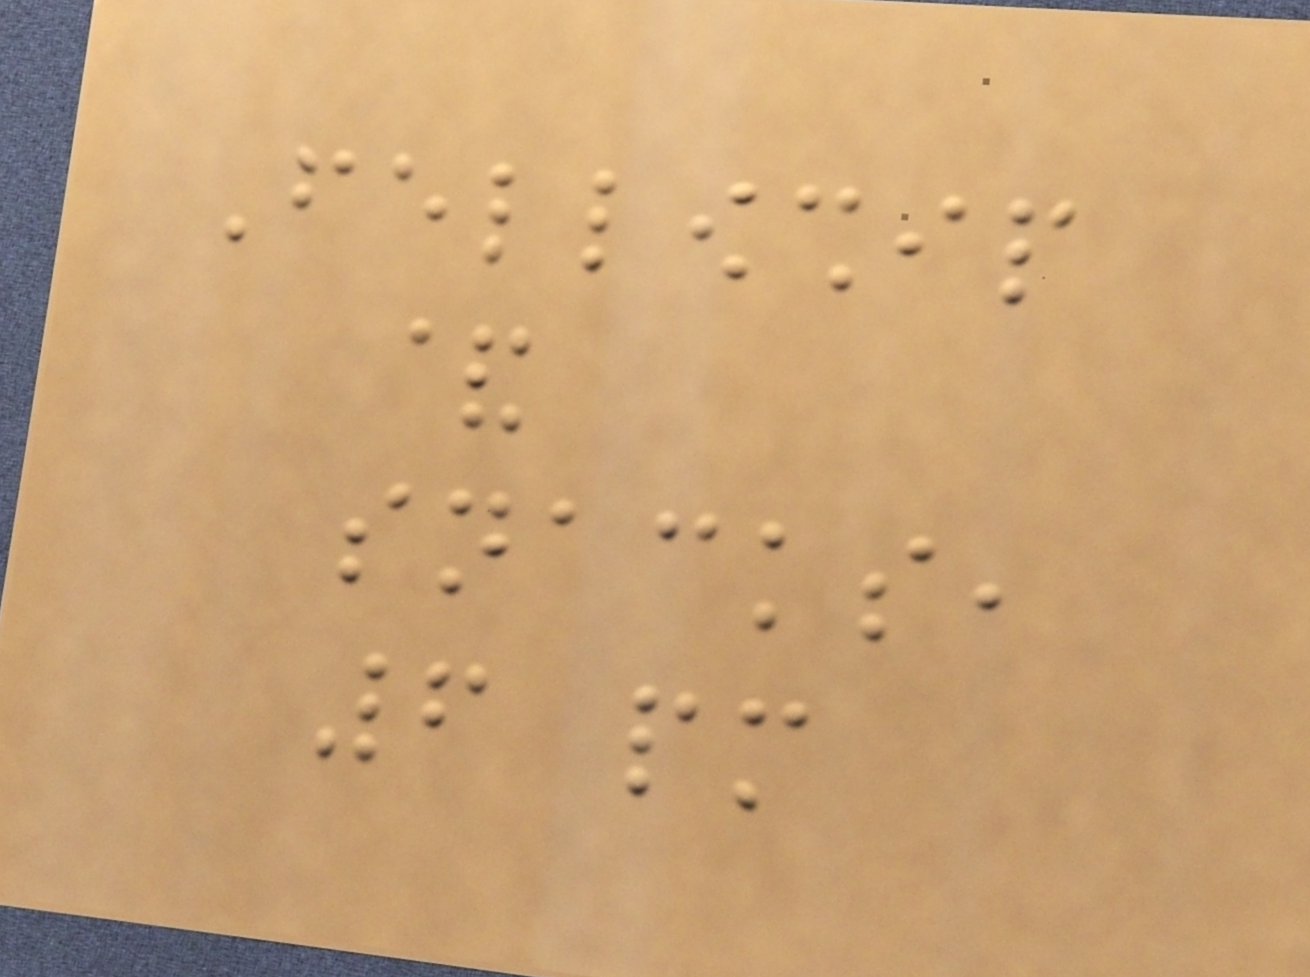Fellowship
&
snacks,
6 pm
